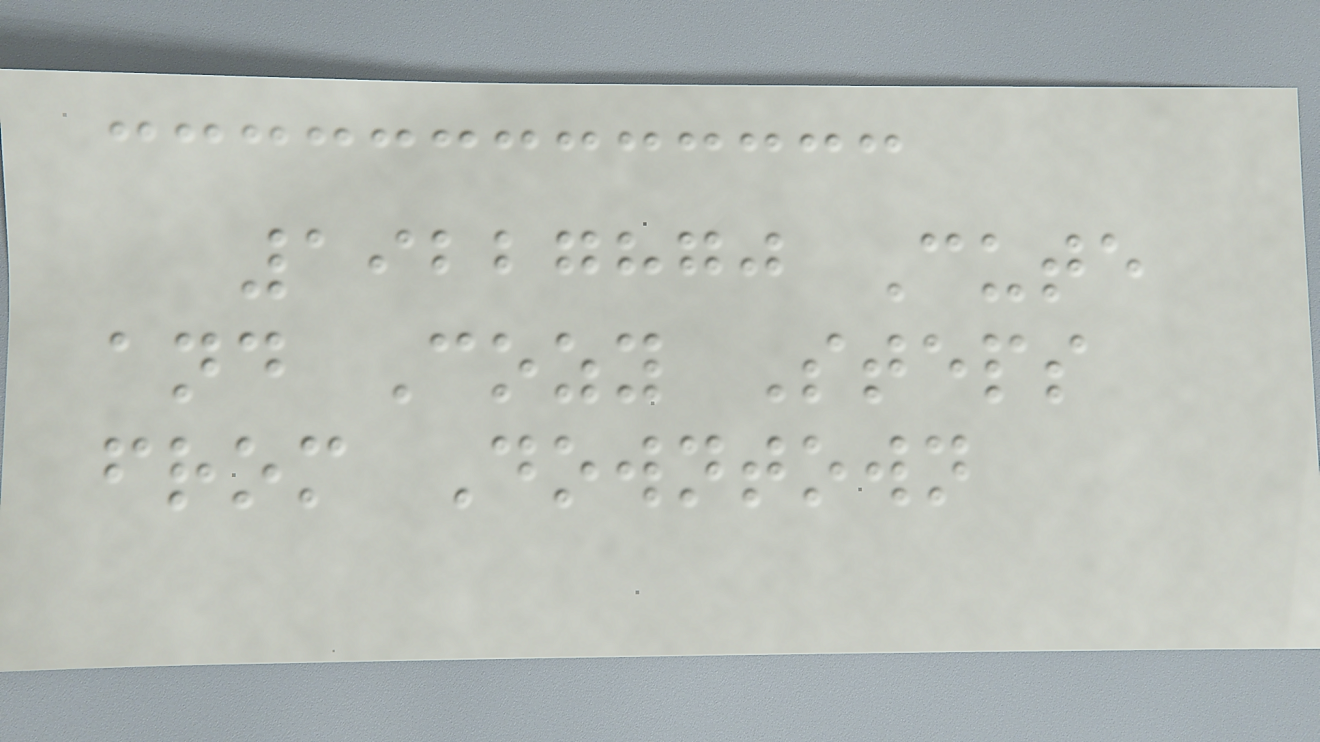19227870 Cute
and Cozy Steps
from Downtown
